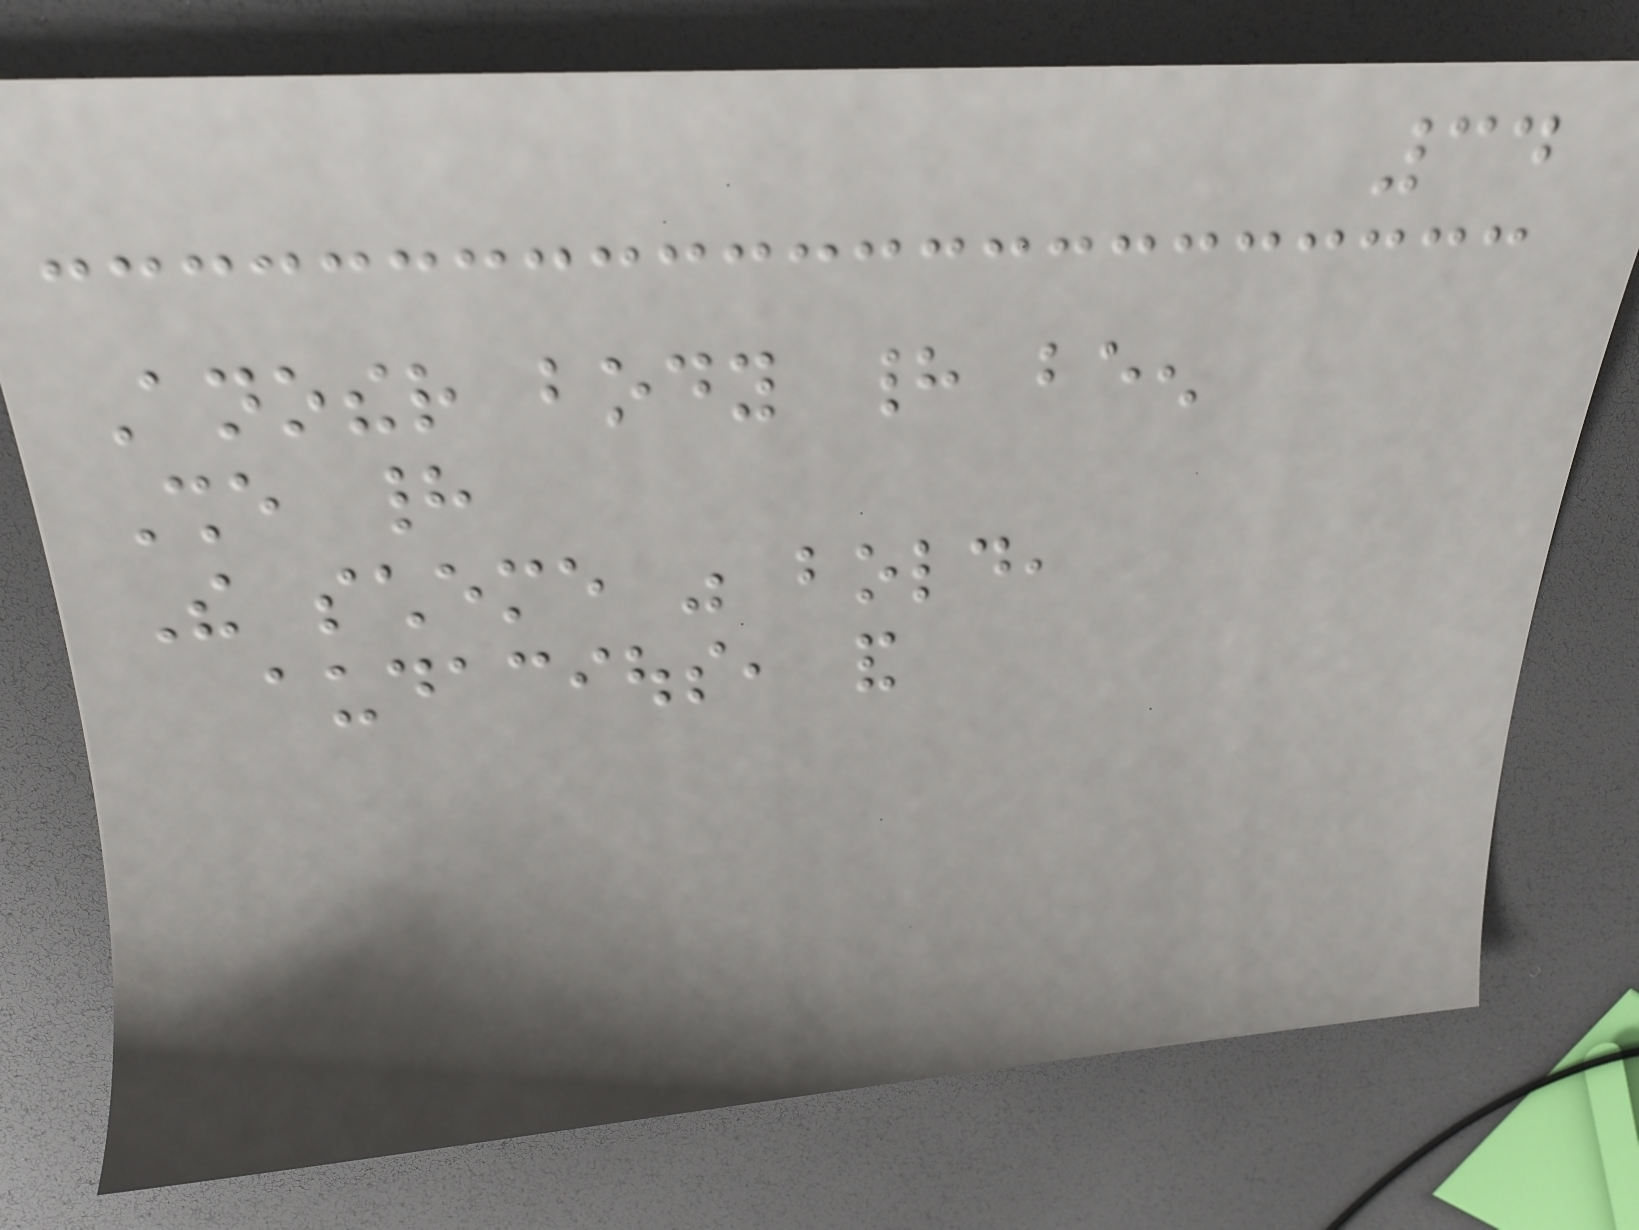34
Another body had been
She had
The scheme was bold,
audacious, and
